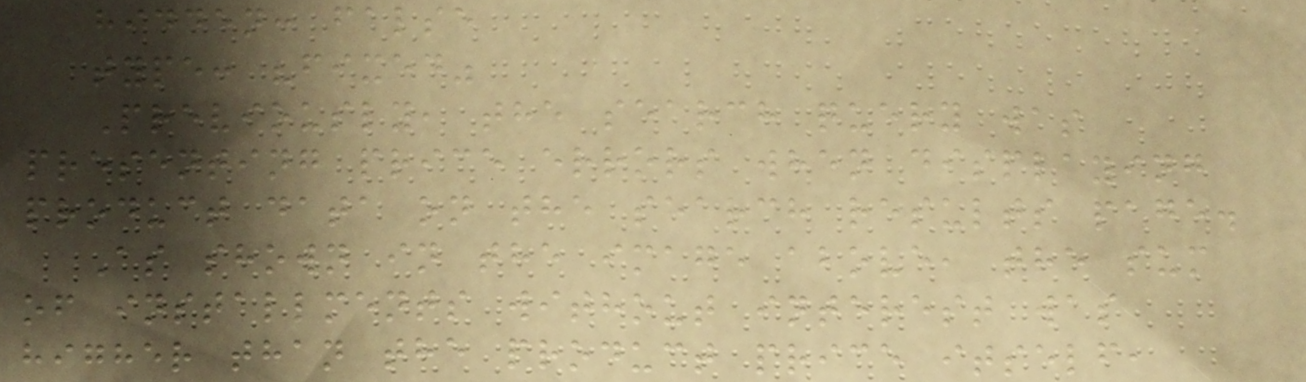hidden: false
type: "fixed"
Previously, the search query was
presenting price errors when displaying
product data on the search results page.
As shown in the image above, the sum
of installments without interest was
higher than the product price itself,
